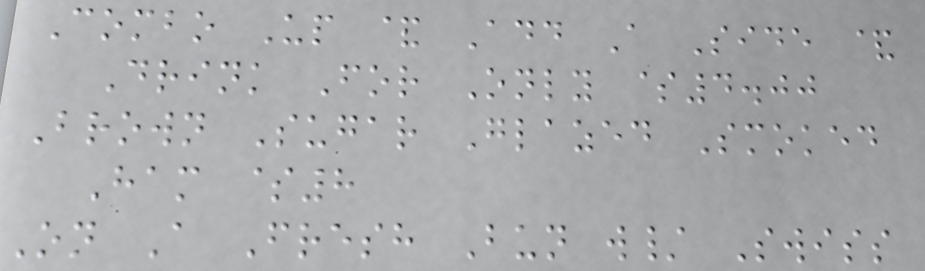Combo Up & Add A Side &
Drink For Only $4.00
Brown Sugar Glazed Smoked
Ham $8
On A Fresh Bun w/ Swiss
